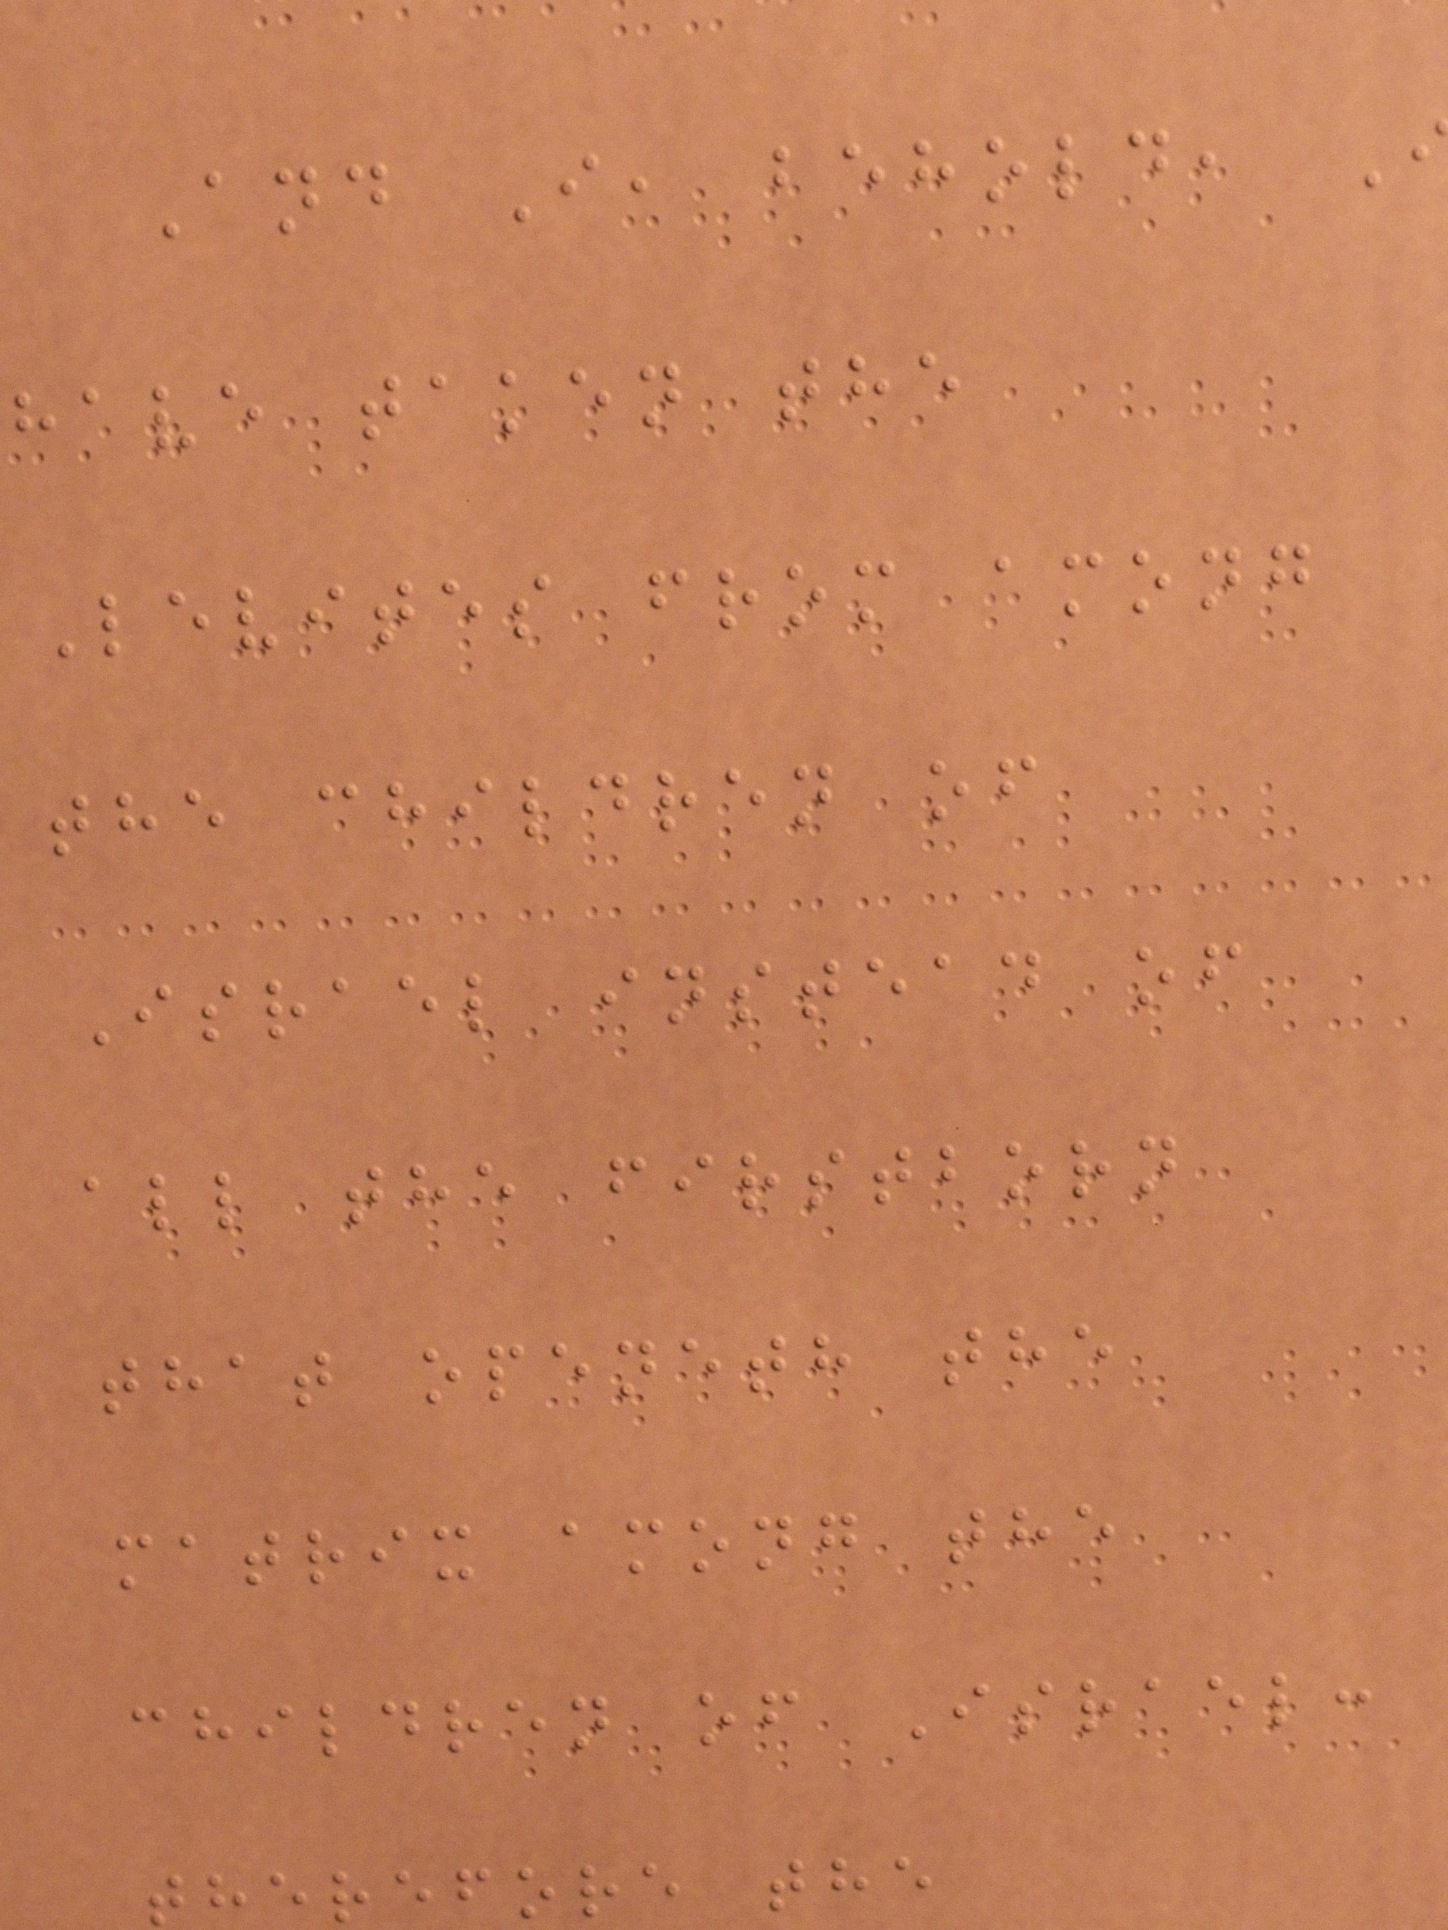And I, behold,
have taken the
Levites from among
the children of
Israel instead of
all the firstborn
that openeth the
matrix among the
children of Israel:
therefore the
